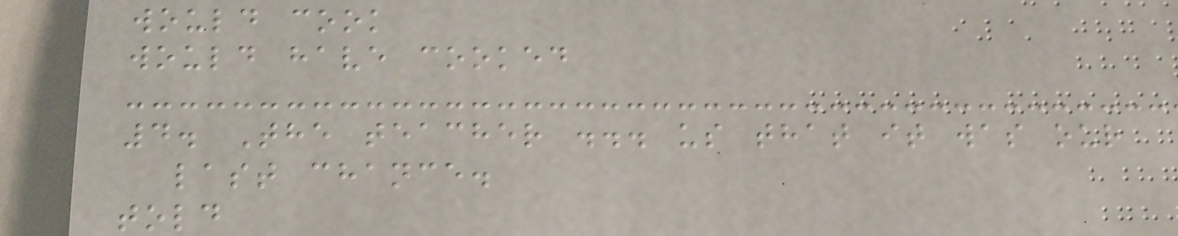would cook
would have cooked
4. The teacher ... us that it was our
last chance.
told
